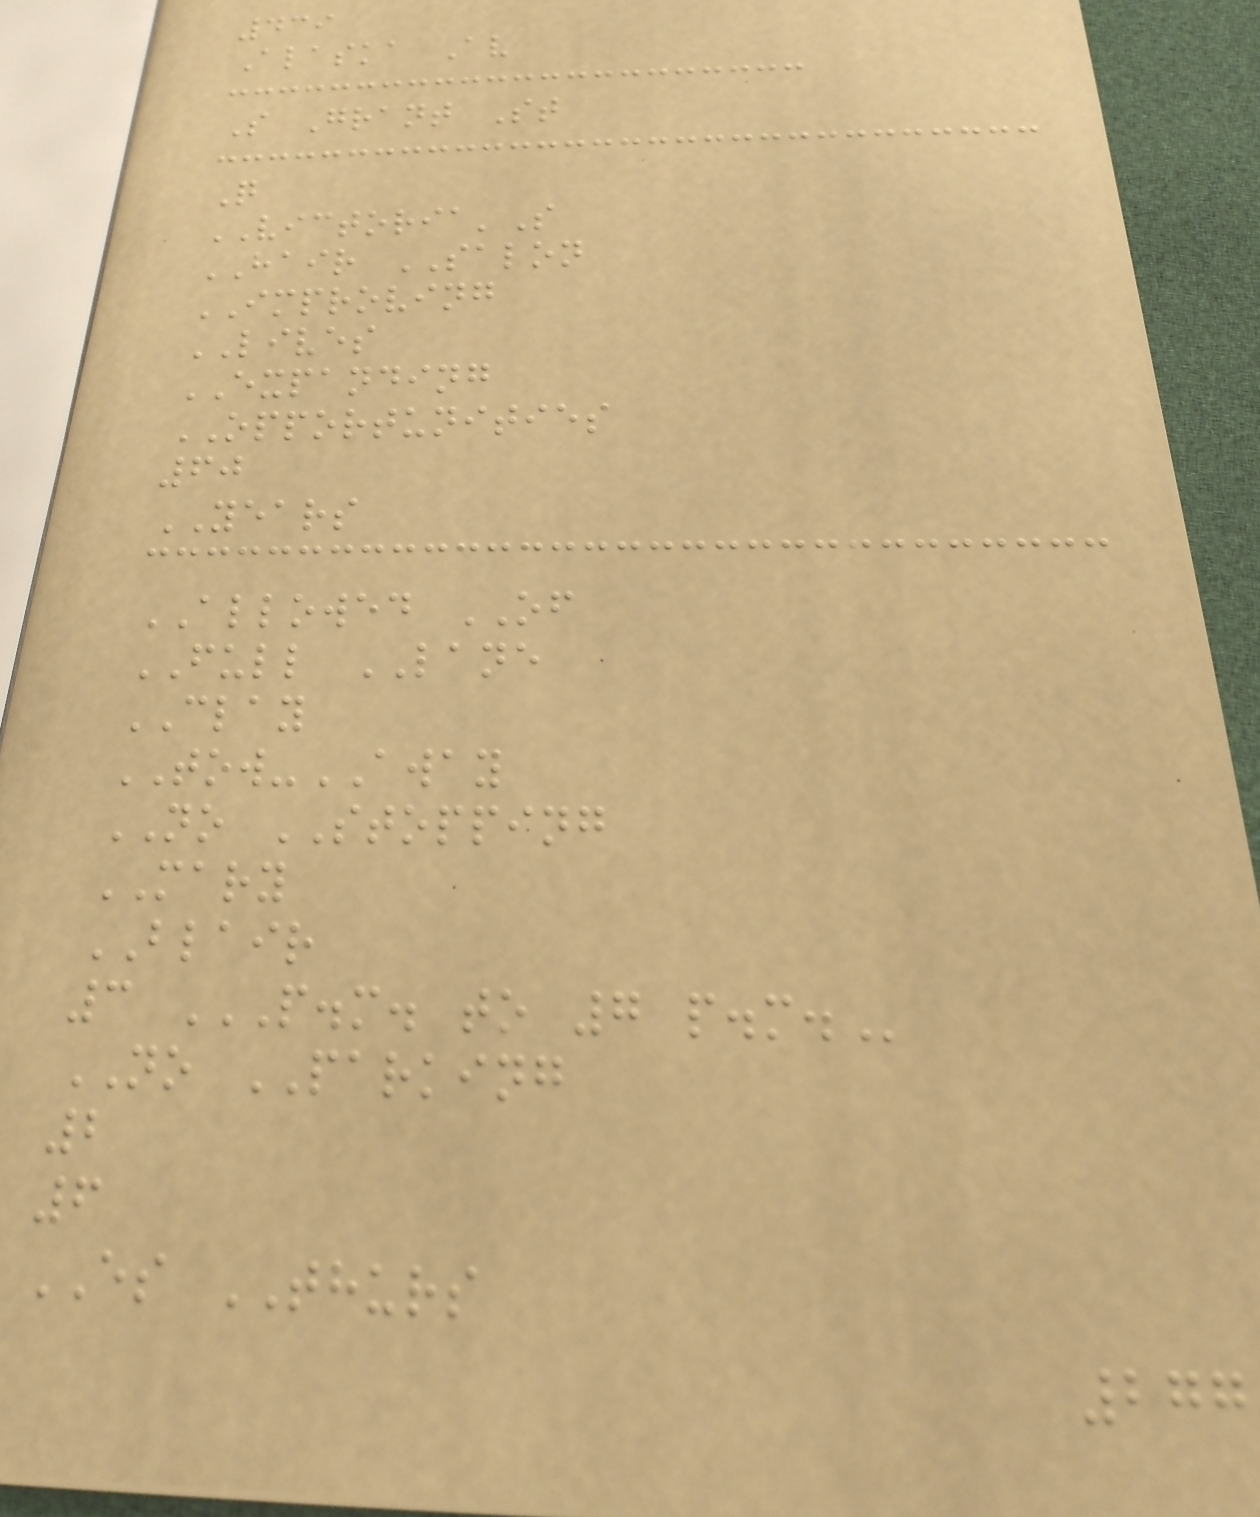439
Alaska Av
S Grant St
Q
VICTORIA'S
HAIR SALON
IMPROVING
LIVES
EXPANDING
OPPORTUNITIES
60
YEARS
ALLOWED OF
FULL LANE
CLAY
TOW-AWAY
NO STOPPING
MARY
BLAIR
3 P.M. TO 7 P.M.
NO PARKING
2
6
ES THURS
277
